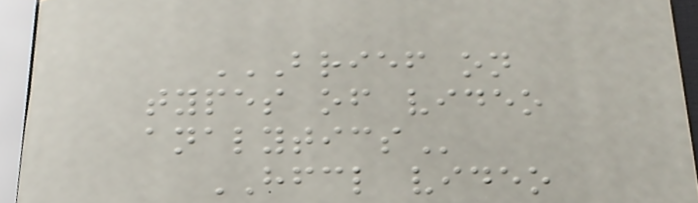BRIEF ON
TYPES OF VIDEO
ANALYTICS
HFCL video
